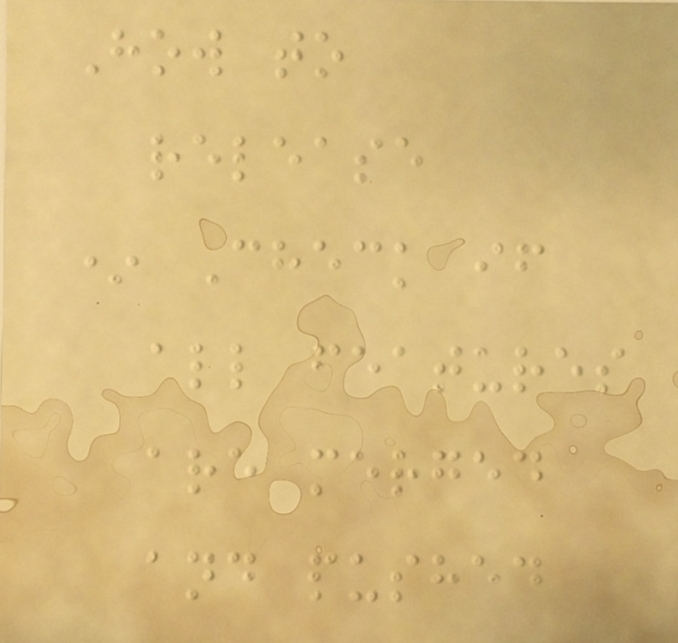How to
release
* Check if
all features
are merged
and pushed
